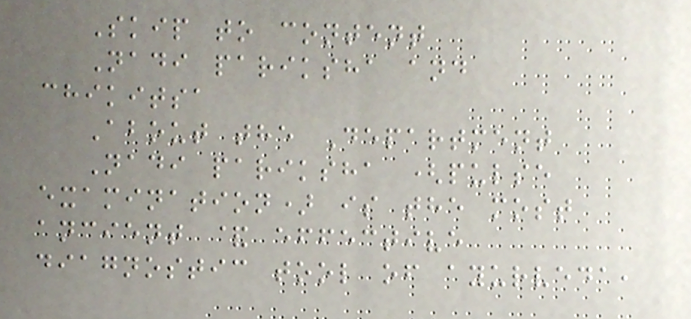Skip to content
Nadi pariksha and
chikitsa
About the Department
Nadi pariksha (pulse
examination) is the most
ancient & effective
diagnostic tool of ayurveda,
